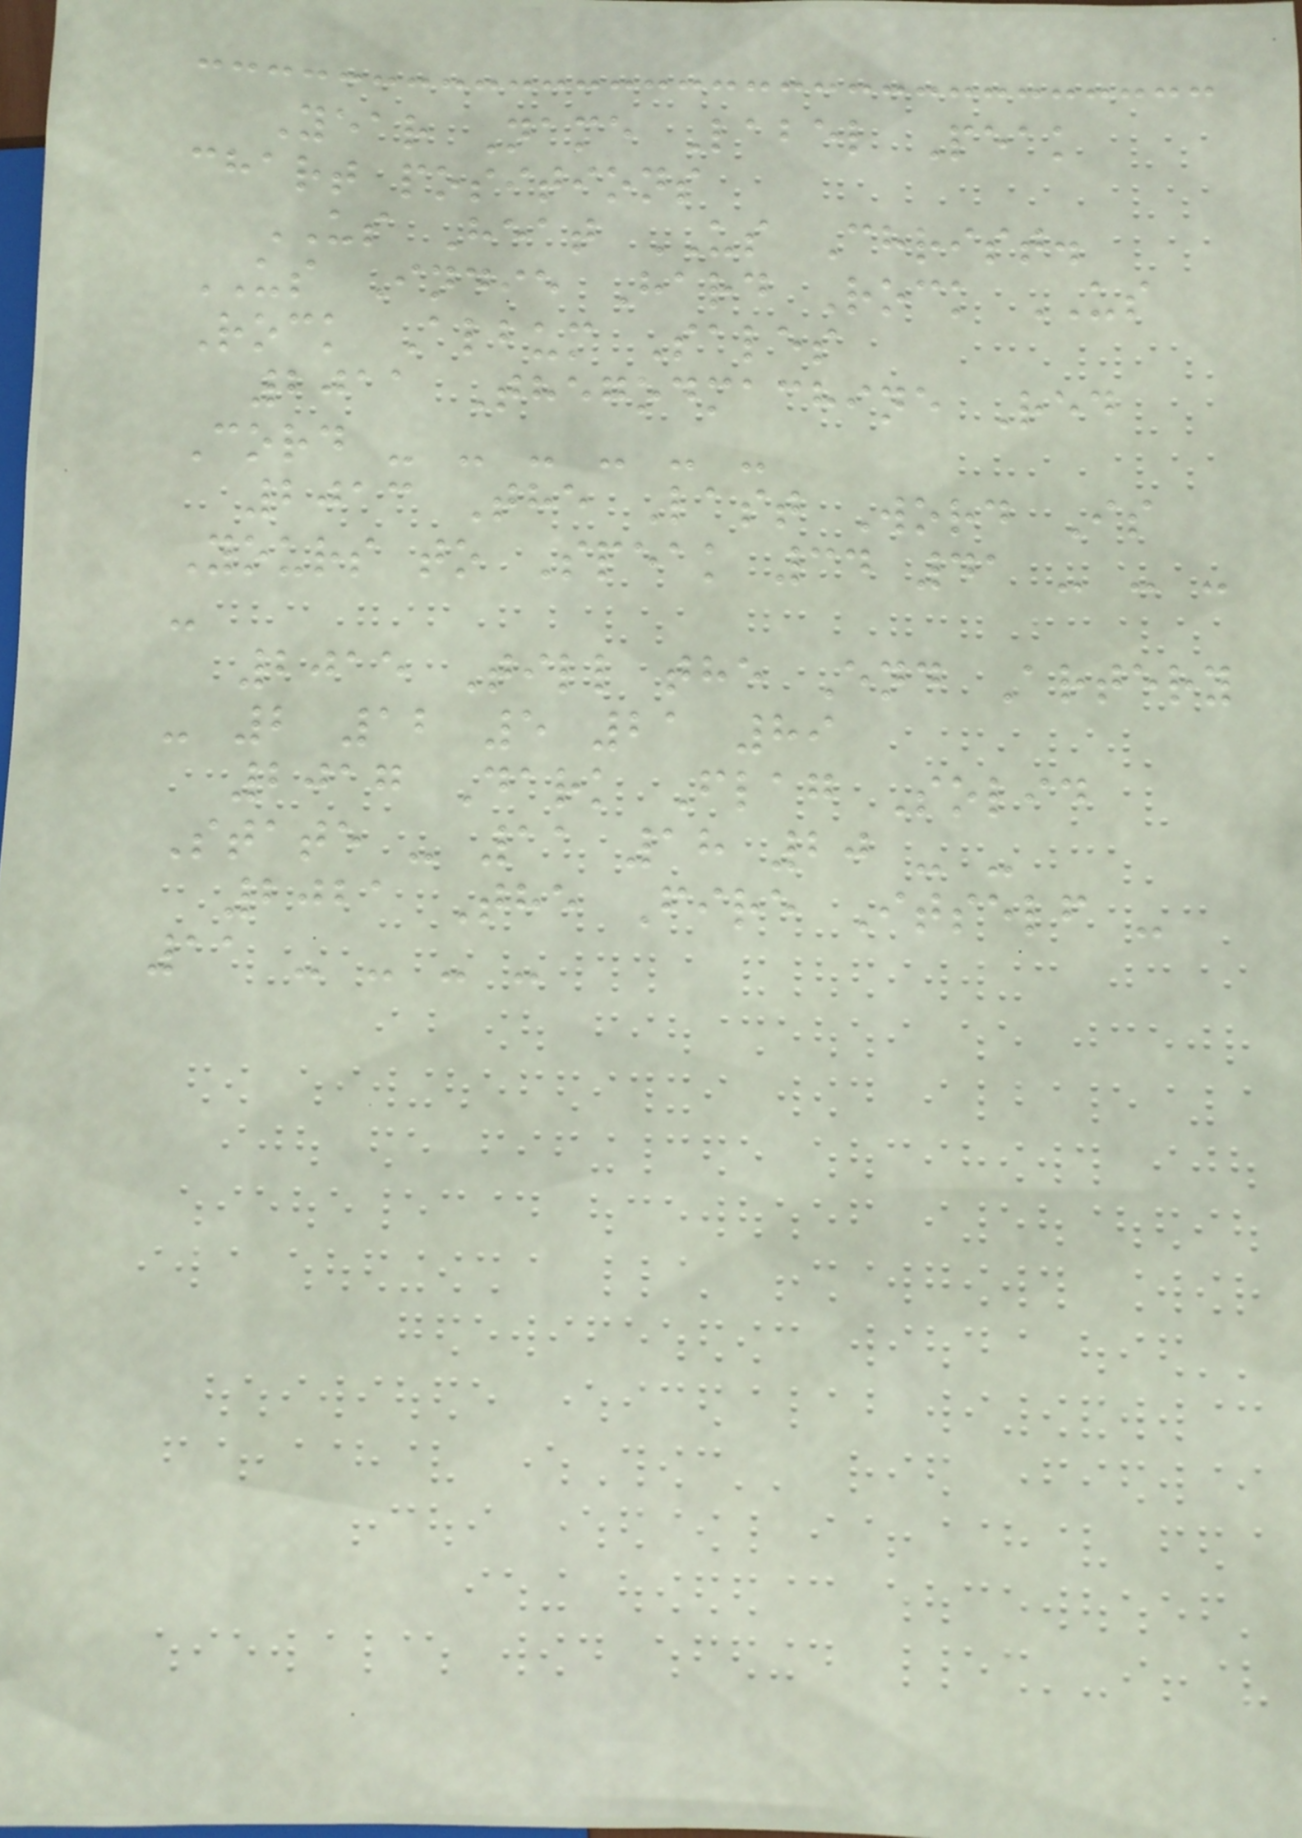Year Name Label Peak
chart positions
US Heat US Christ.
US Indie Hard Rock US
Rock Album Sales
2011 Thegodmachine Red
Cord - - - - - -
2013 The Last Word Is
Yours to Speak 34 41 - - -
-
2015 Till the End Artery
- 2 12 5 21 89
2017 Dark Flag Solid
State - 11 18 20 - -
2021 The Fire Itself -
11 - - - -
